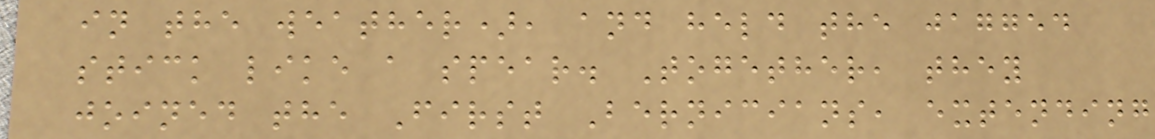in the weather), and held the jagged
stick like a spear. Together, they
joined the First Bernicians, extending
